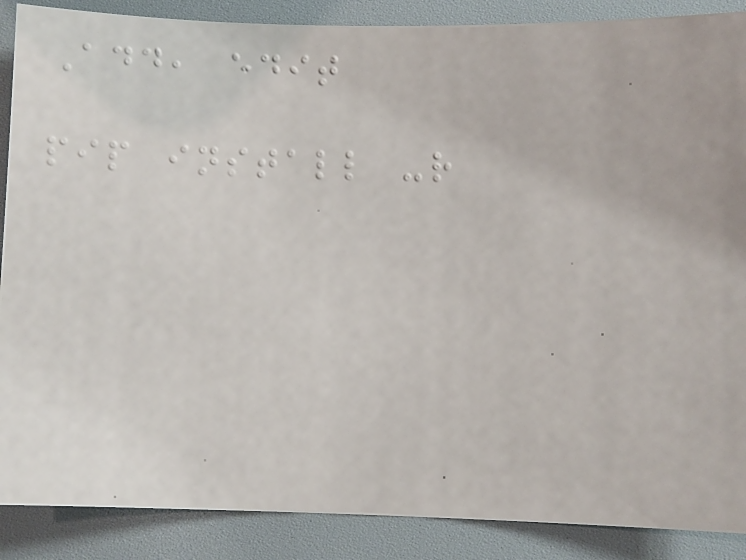Add, edit
pip install -r
